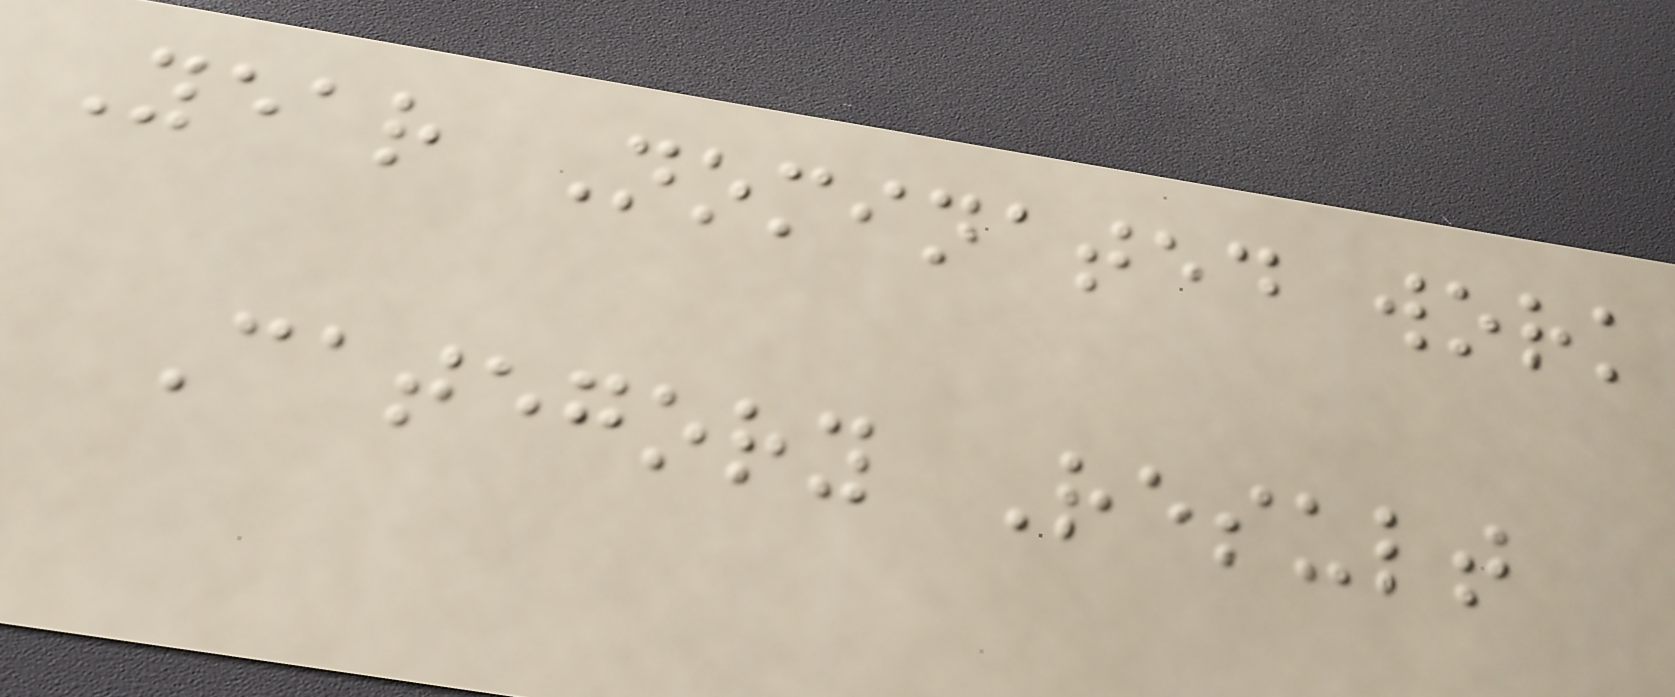Year Nominated work
Category Result
